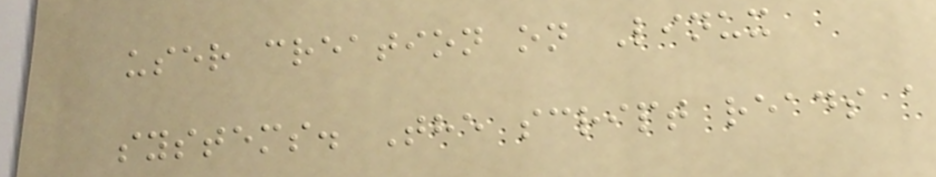user creation on Linux
systems. The script reads a
